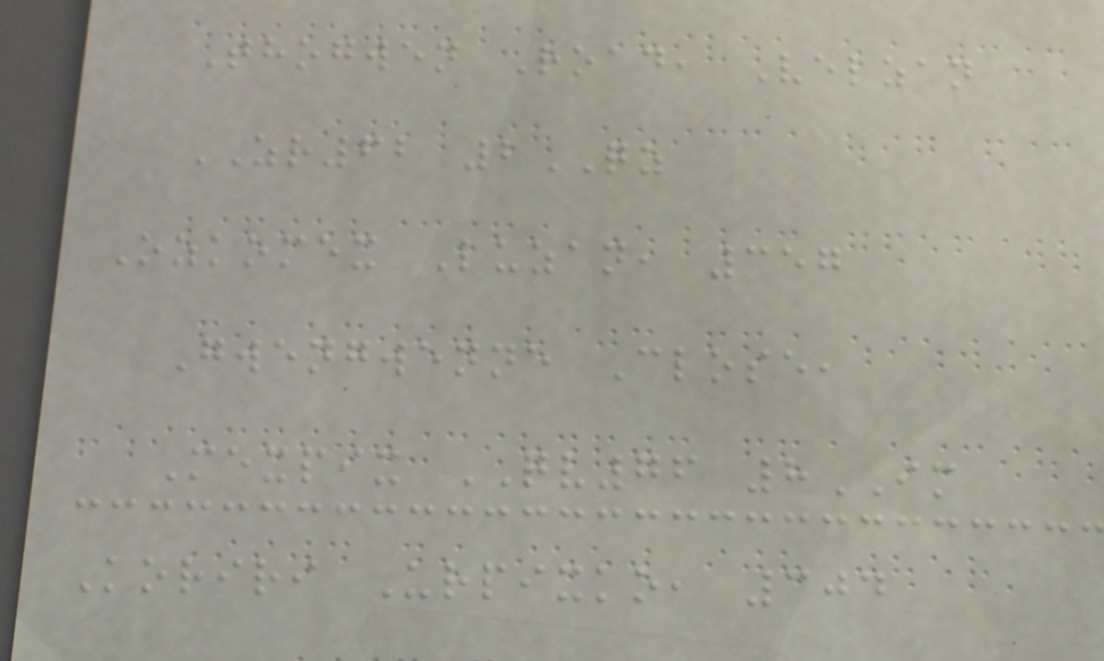Thogwen Road, Velzan
ZR62 2QZ
Ozkomex Luzan, 357
Gwengwenne Close,
Mexpix QV76 8IM
Koriri Urpixko, 304
